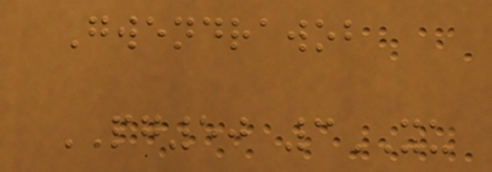Gwendrawob
PG50 3XU
